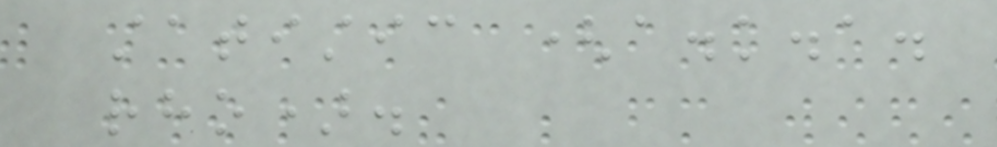statistic (a.k.a.
rho).
